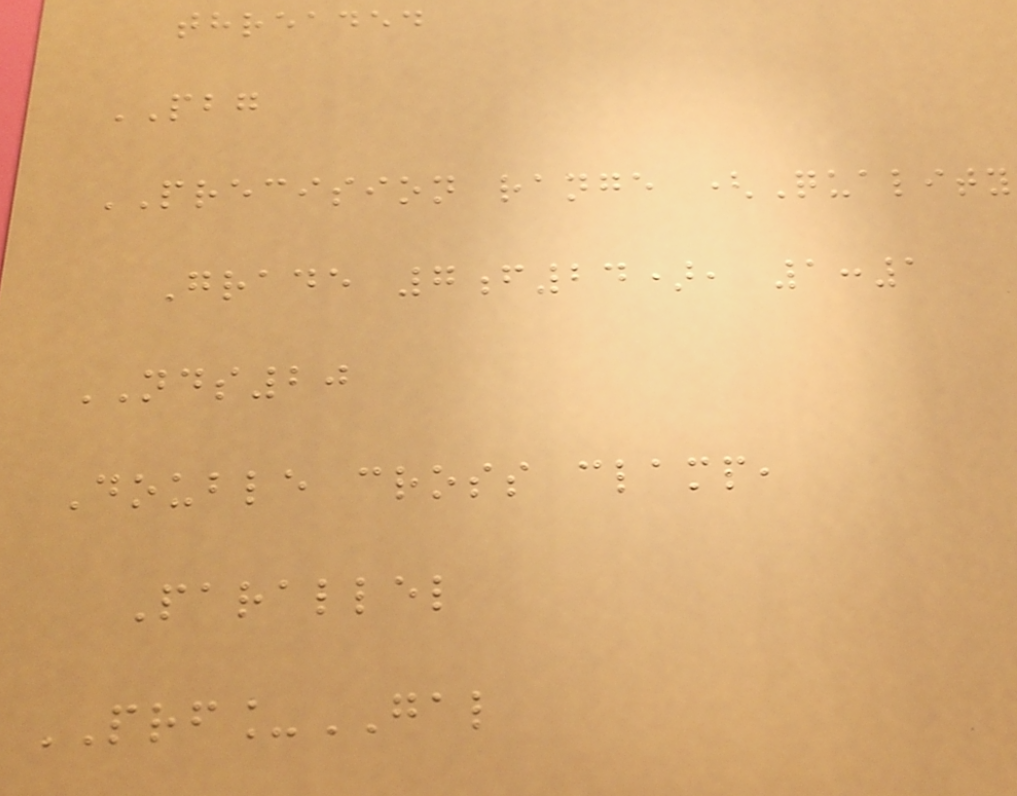threaded
PBG
PRECISION range (Quality
Grade 7f24), 1:1
NDS20
Double cross clamp,
Parallel
PRF_GAL
